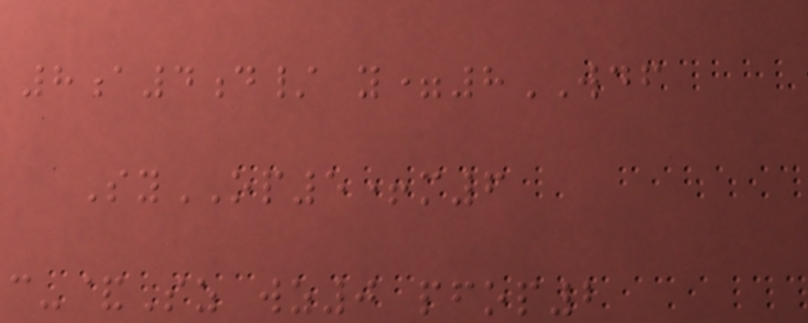8a4d/ y=8WDF
SyOP5+m6
c-&Sz wz0 pfop2
